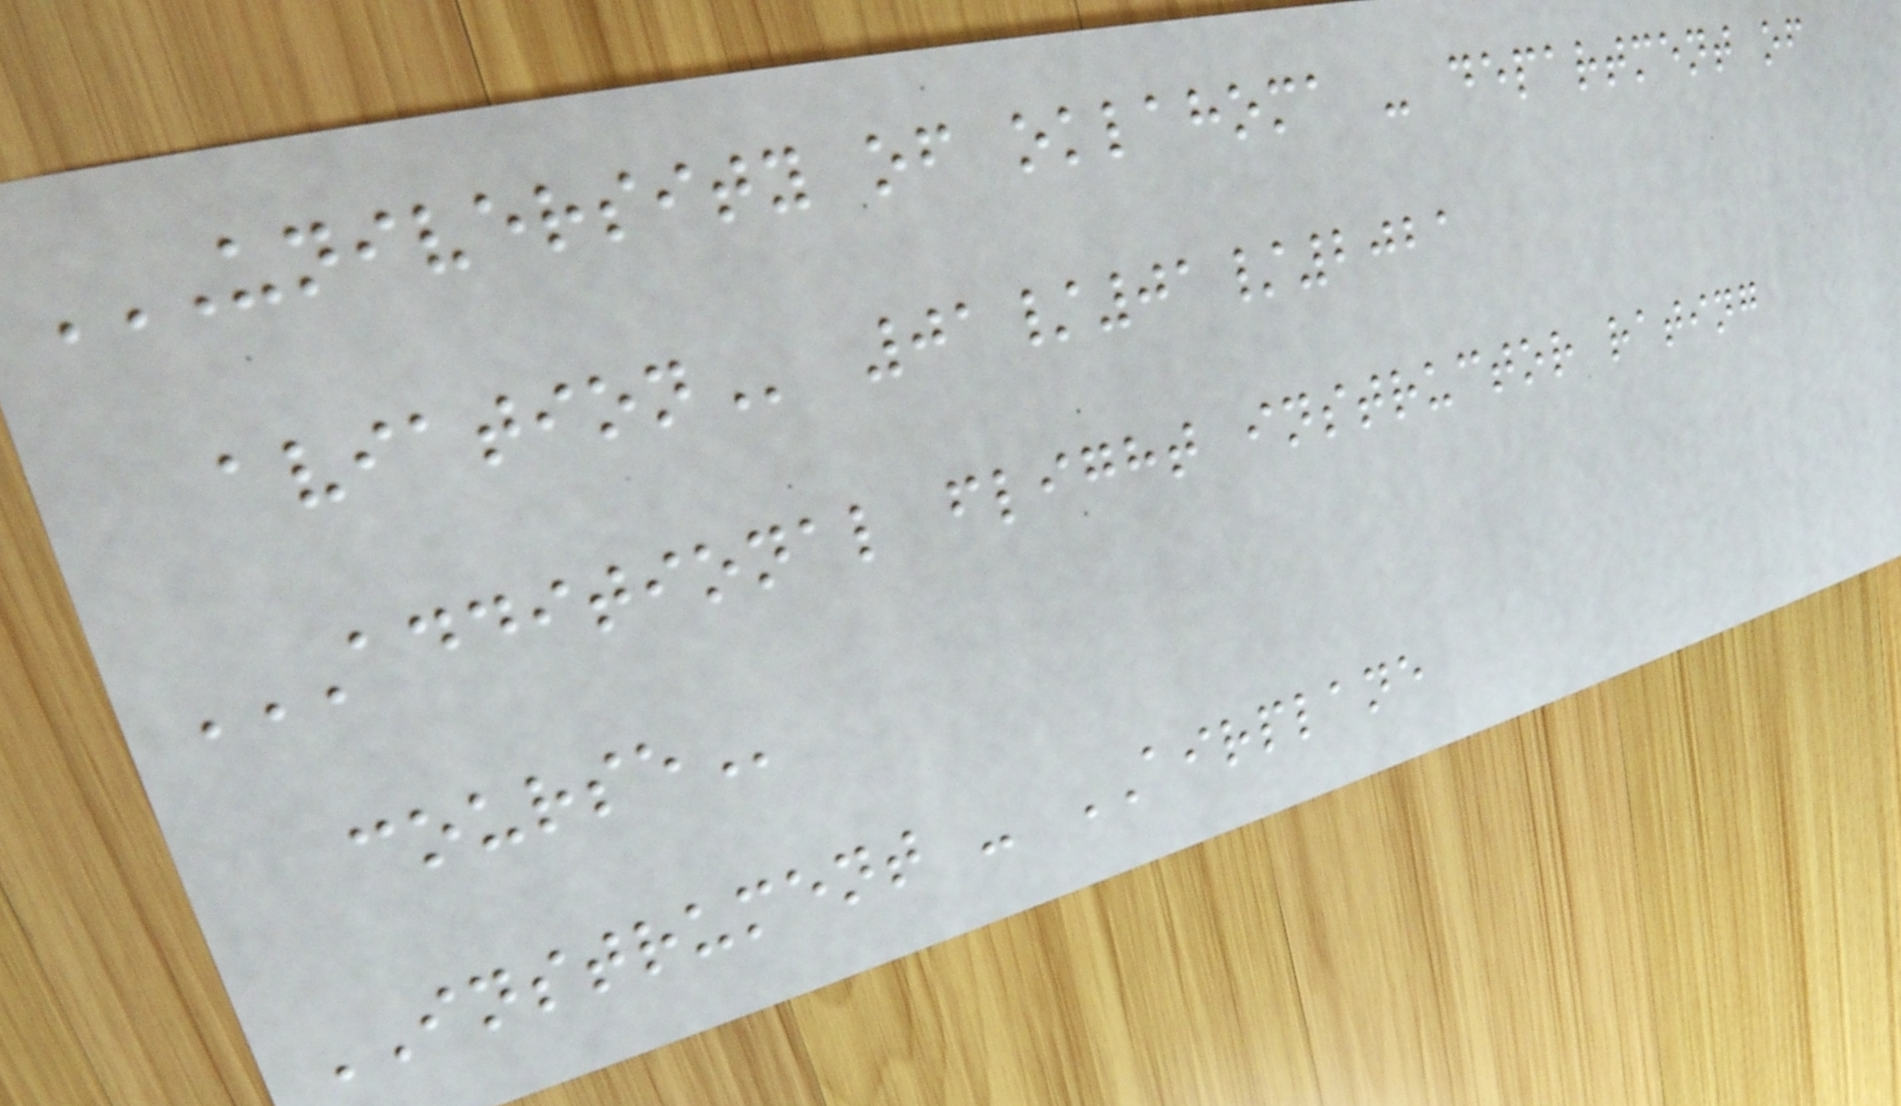UNIVERSITY OF OKLAHOMA - DEPARTMENT OF
AVIATION 01/01/2021
ADDITIONAL FLIGHT INSTRUCTOR RATING
COURSE
INSTRUMENT - AIRPLANE
